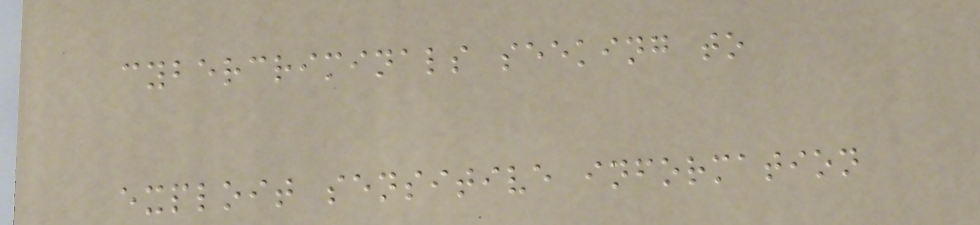cybercriminals seeking to
exploit sensitive information
